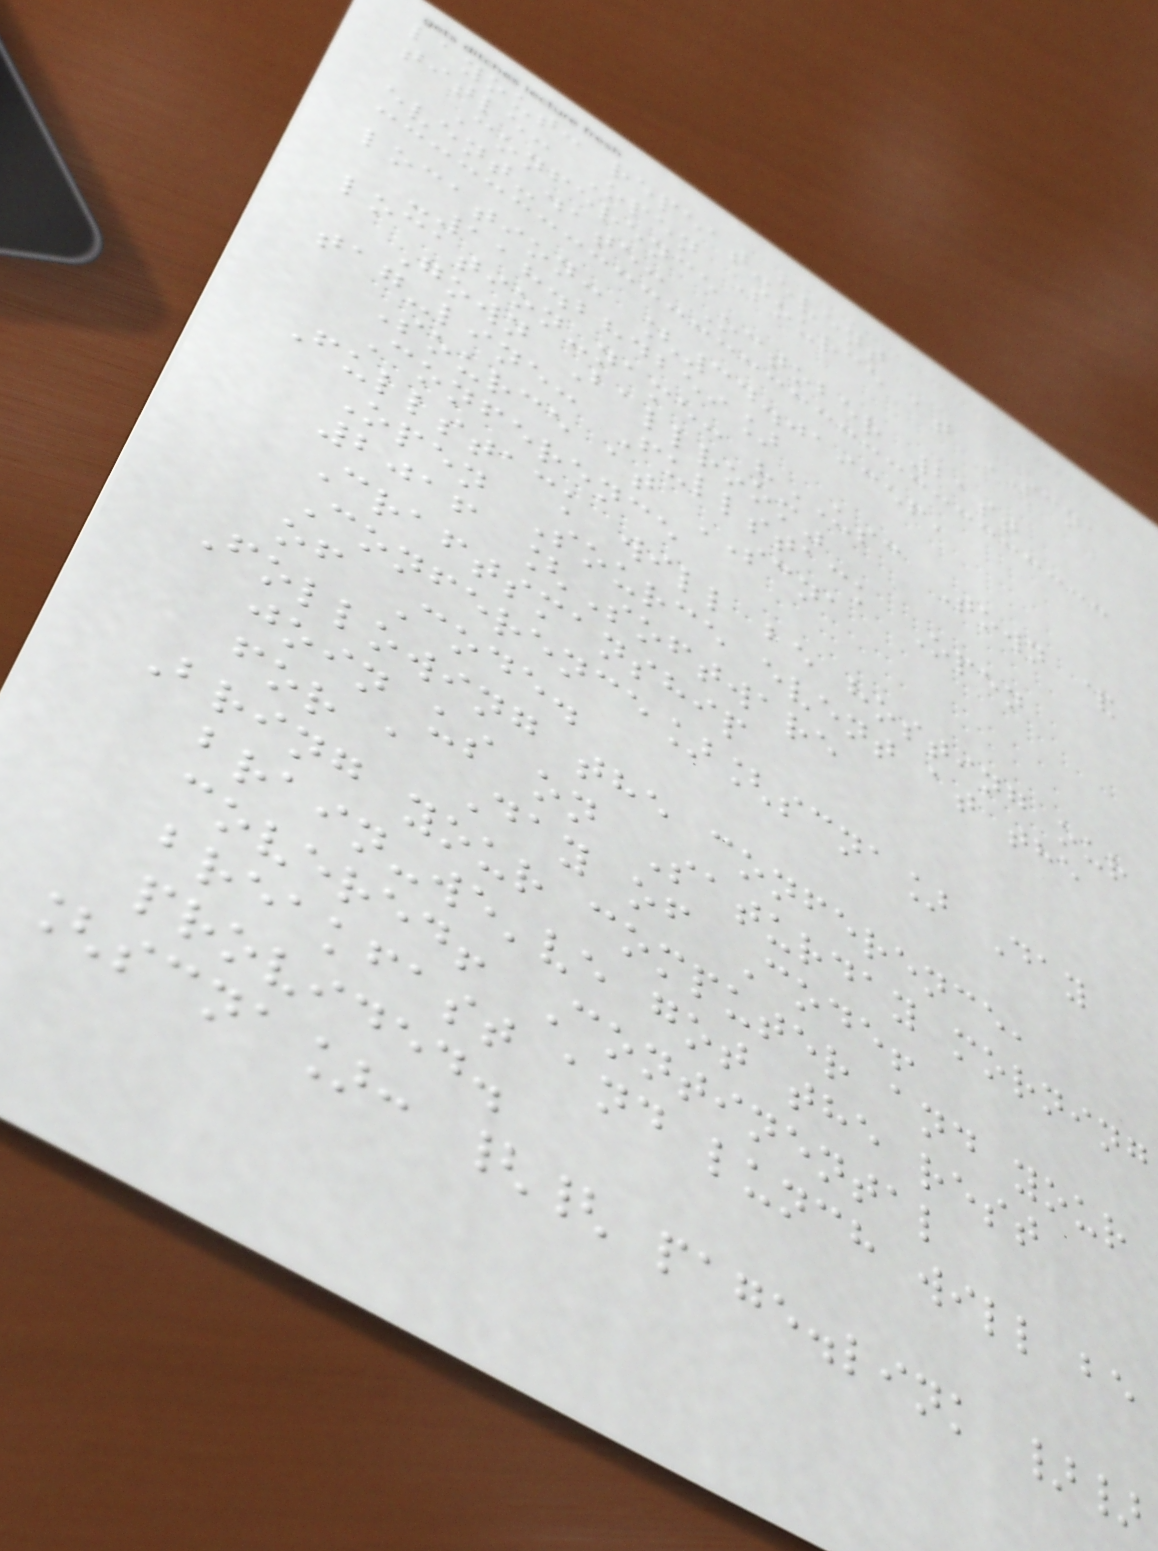layout: repeat-event
title: Open Source at SCNA
Conference
event-date: October 21st
location: [34.019356,
-118.284259]
location-name: "USC Town &
Gown Ballroom"
tag-line: Fullstack Open
Source at SCNA
Conference
Fullstack will be hosting our
Open Source event at the
2016 [Software
Craftsmanship
Conference][scna] Day
of Code.
Following the conference,
join us on Saturday morning
for a Day of Code!
Bring your computer and your
brain-we've got the rest
covered! Continental
breakfast and lunch will be
provided.
[scna]: {{ page.link }}
